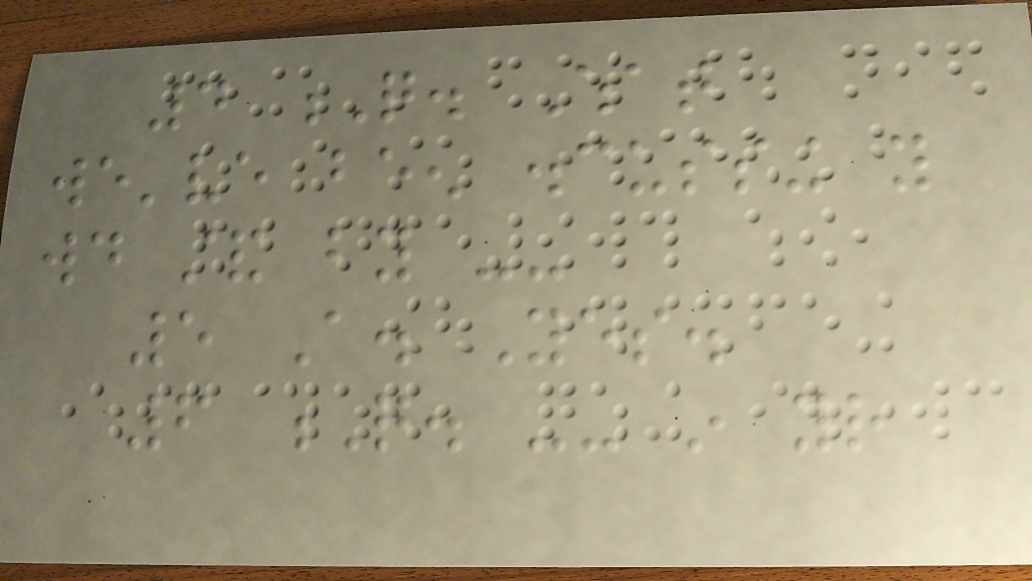4 Q. What
we've been discussing you
would stand by --
5 A. Yes.
6 Q. -- in your
